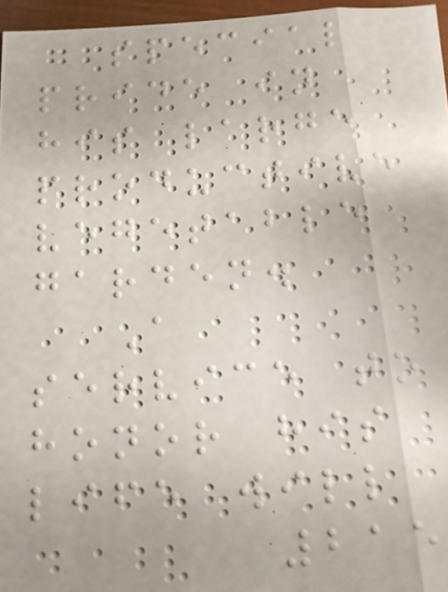special
pride in
his large
productive
vegetable
garden.
A
service to
honor his
life will
215
